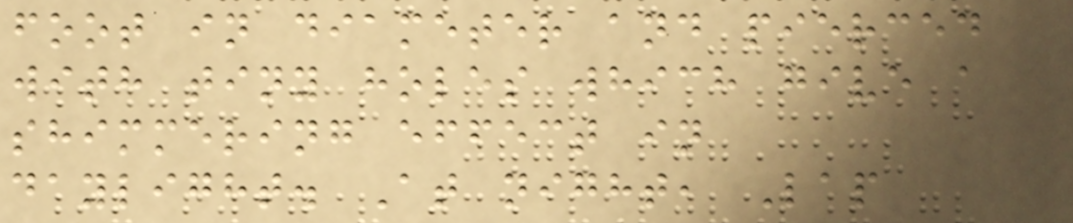foot in diameter and pierced
with tiny holes which give a
shimmering effect in
daylight. At night, Lap
